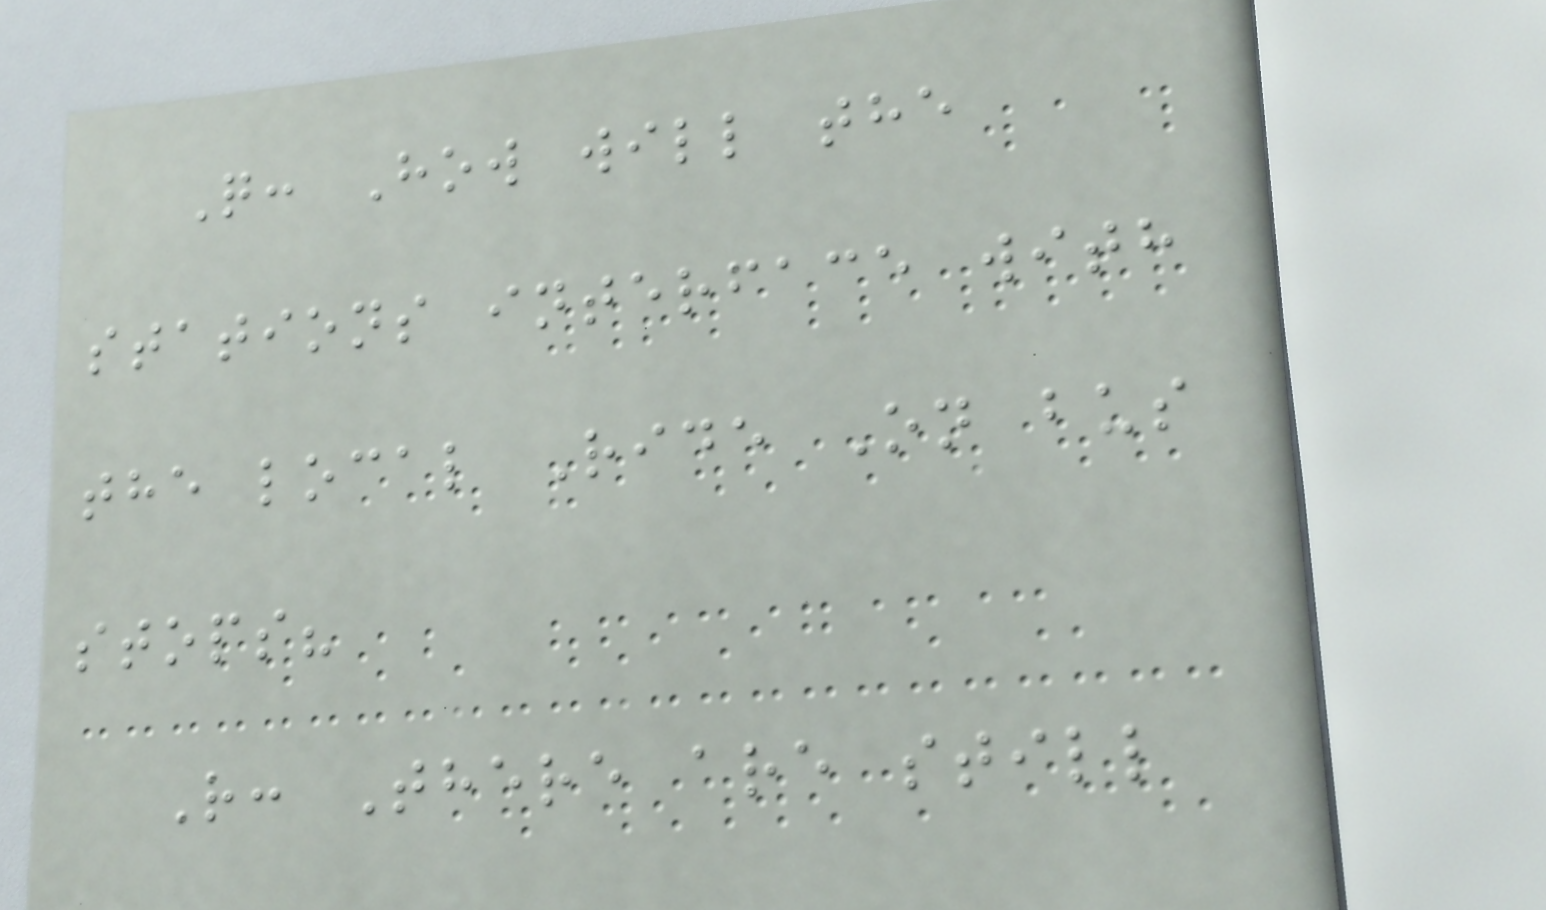Q: How will the
stations interface with
the local Ride On bus
stops?
R: There are still
